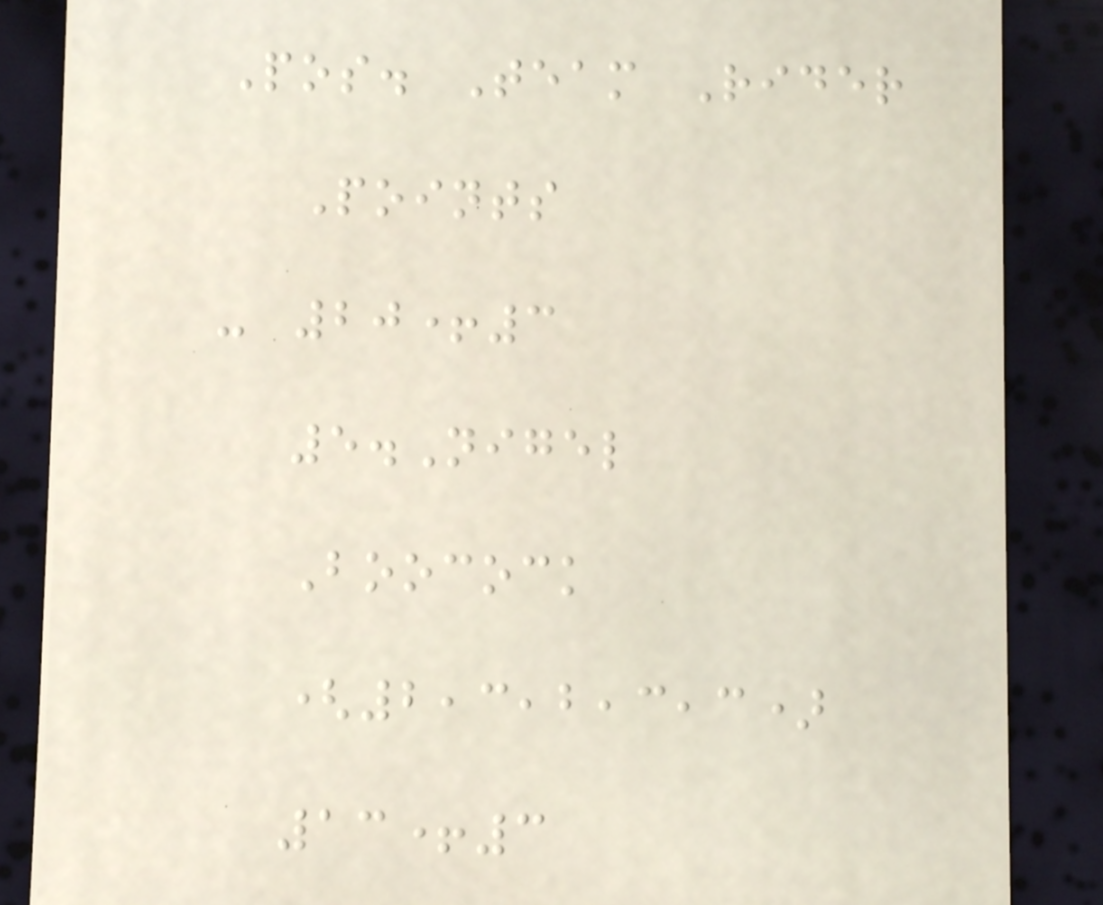Pos. Team Rider
Points
- 20+3
5.Nigel
Boocock
(2,3,2,3,3)
13+3
